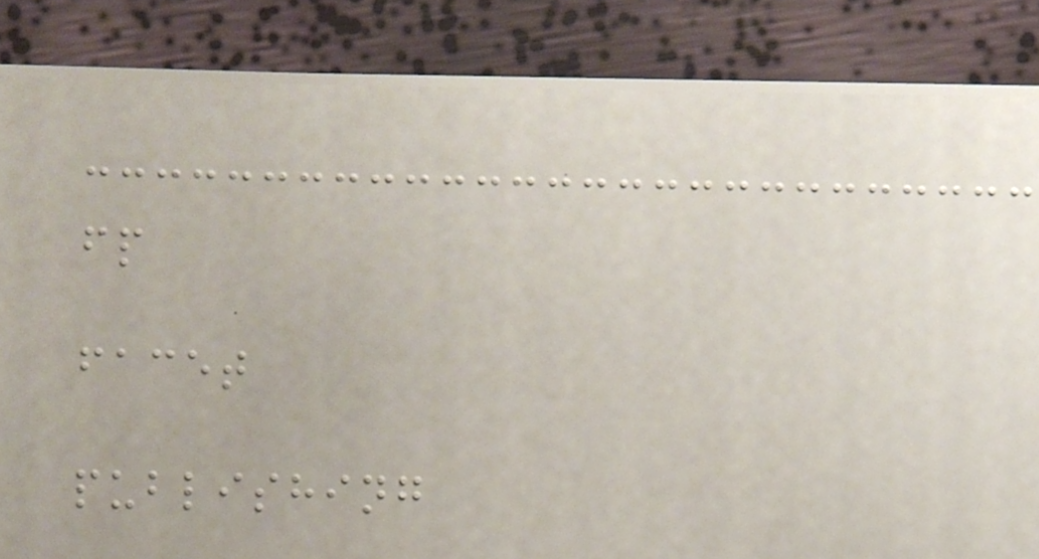fp
facet
publishing
